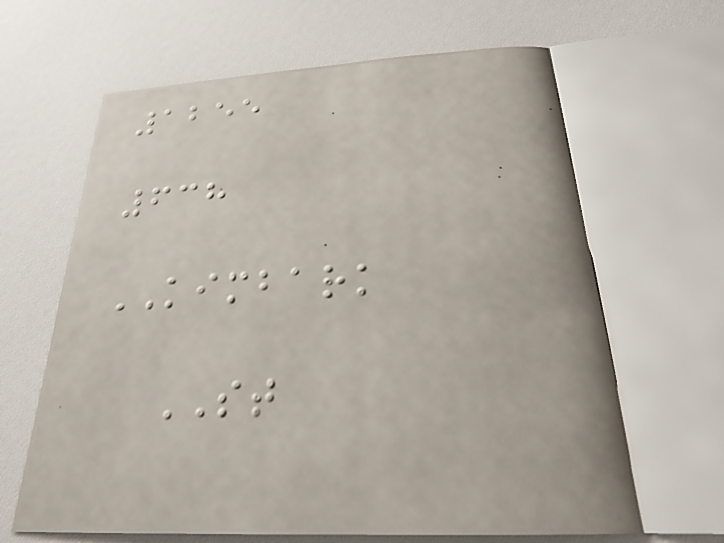1255
638
KIMBARK
ST
